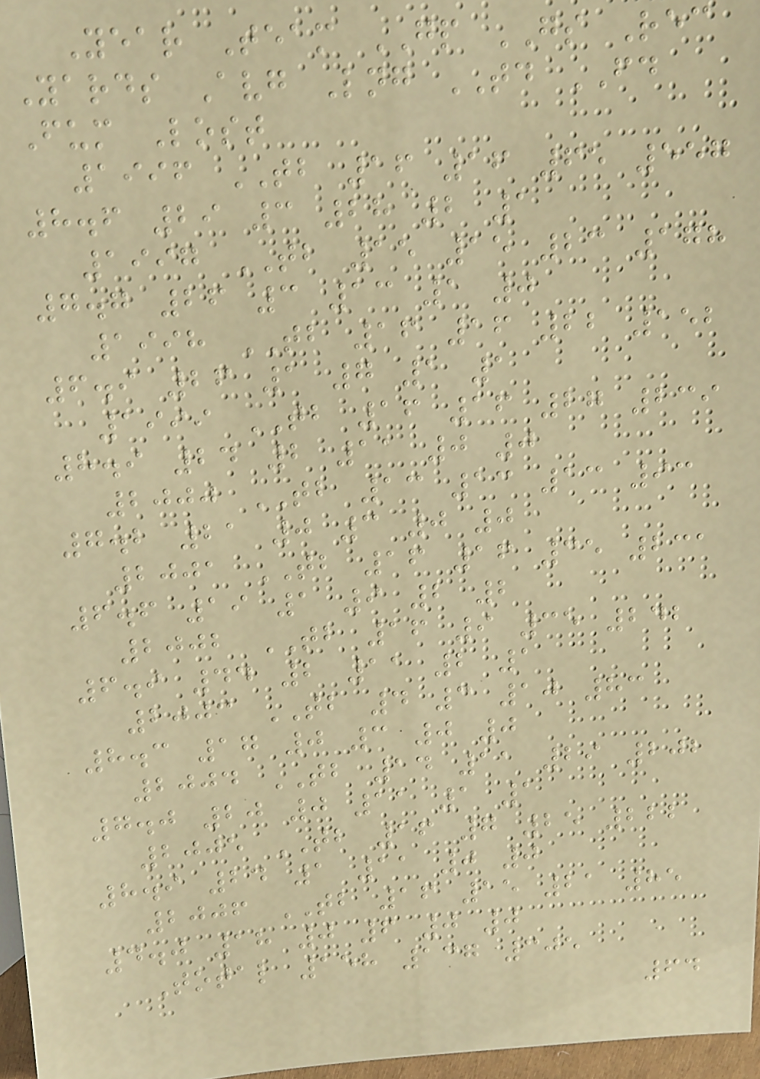Year Team GP GS Rec
Yards Avg Lng TD FD
Fum Lost
1996 TB 16 16 65 557
8.6 29 3 28 2 1
1997 TB 15 15 23 178
7.7 26 3 13 1 0
1998 TB 16 16 22 152
6.9 26 1 7 1 1
1999 TB 16 16 27 239
8.9 24 2 11 0 0
2000 TB 13 13 13 93
7.2 21 0 3 0 0
2001 TB 16 16 35 231
6.6 19 1 9 2 2
2002 TB 16 9 35 242
6.9 44 2 11 2 1
2003 TB 4 3 10 83
8.3 17 0 3 0 0
2004 TB 14 11 29 202
7.0 20 0 11 1 1
2005 TB 16 7 25 222
8.9 24 1 11 0 0
2006 TB 16 15 21 85
4.0 18 0 6 0 0
Total 158 137 305
64
